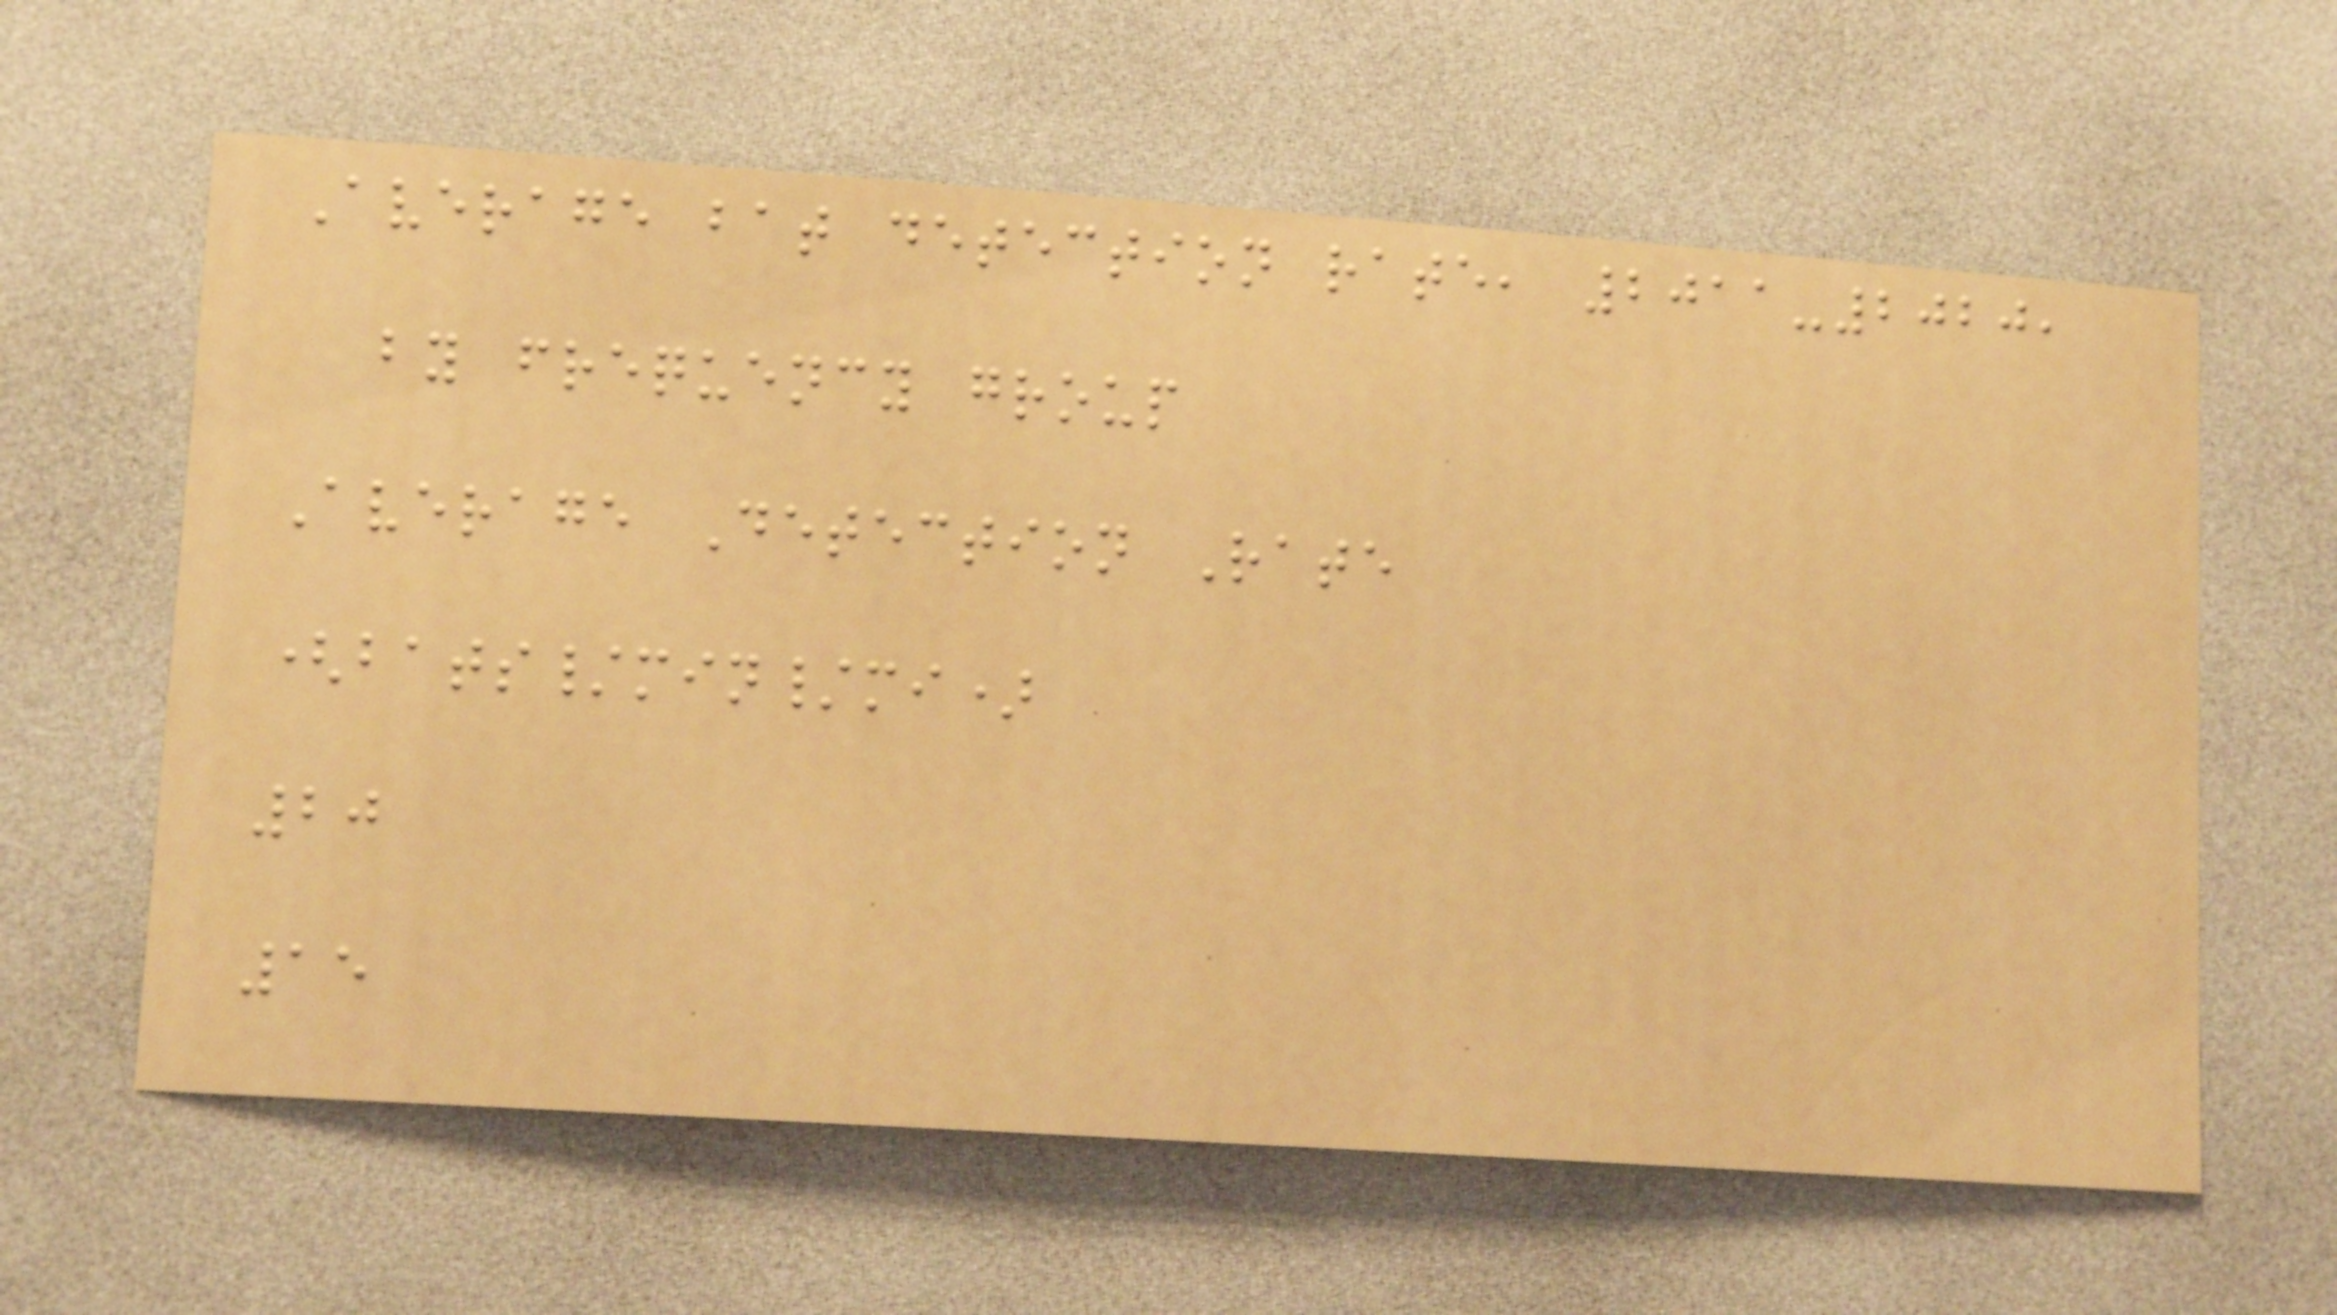Average bat detection rate, 2011-2020,
by frequency group
Average Detection Rate
(bats/min/mi)
20
15
